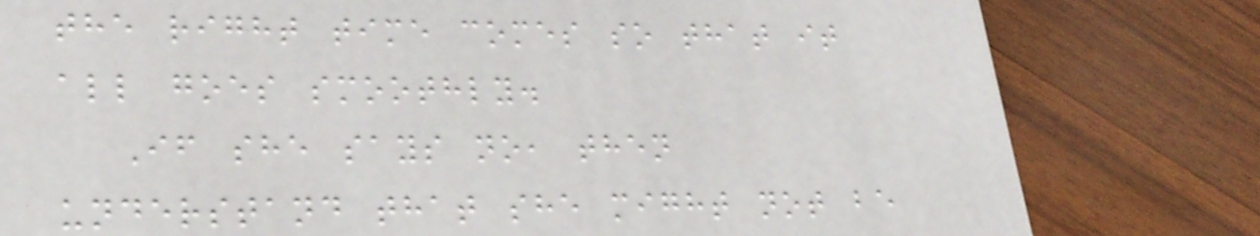the right time comes so that it
all goes smoothly.
If she says no, then
understand that she might not be
